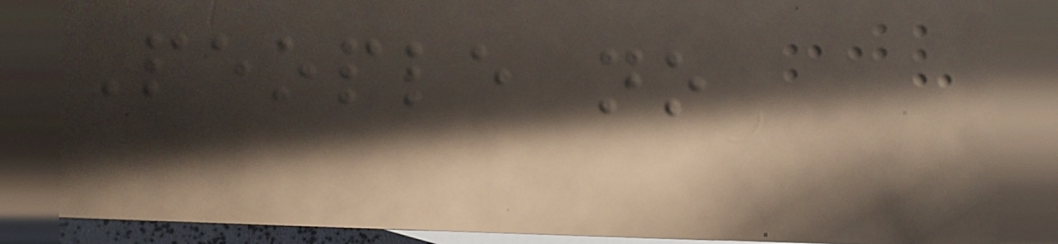People no
